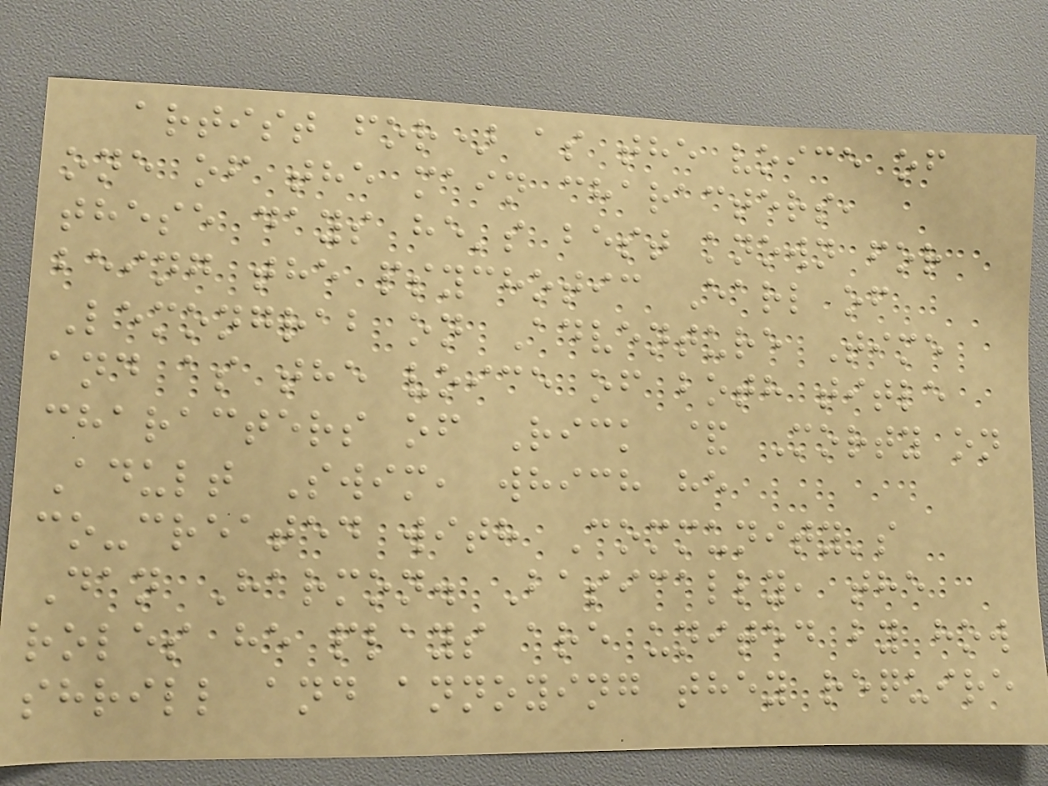artist for) as the voice of
one of the main characters,
these days he's best known for
being the psychotic Earl of
Lemongrab on Adventure Time
and as the voice of both title
characters of Rick & Morty on
Adult Swim, which he
co-created with Community's
Dan Harmon. Basically, the
roles he plays are united by how
shrill and annoying they require
